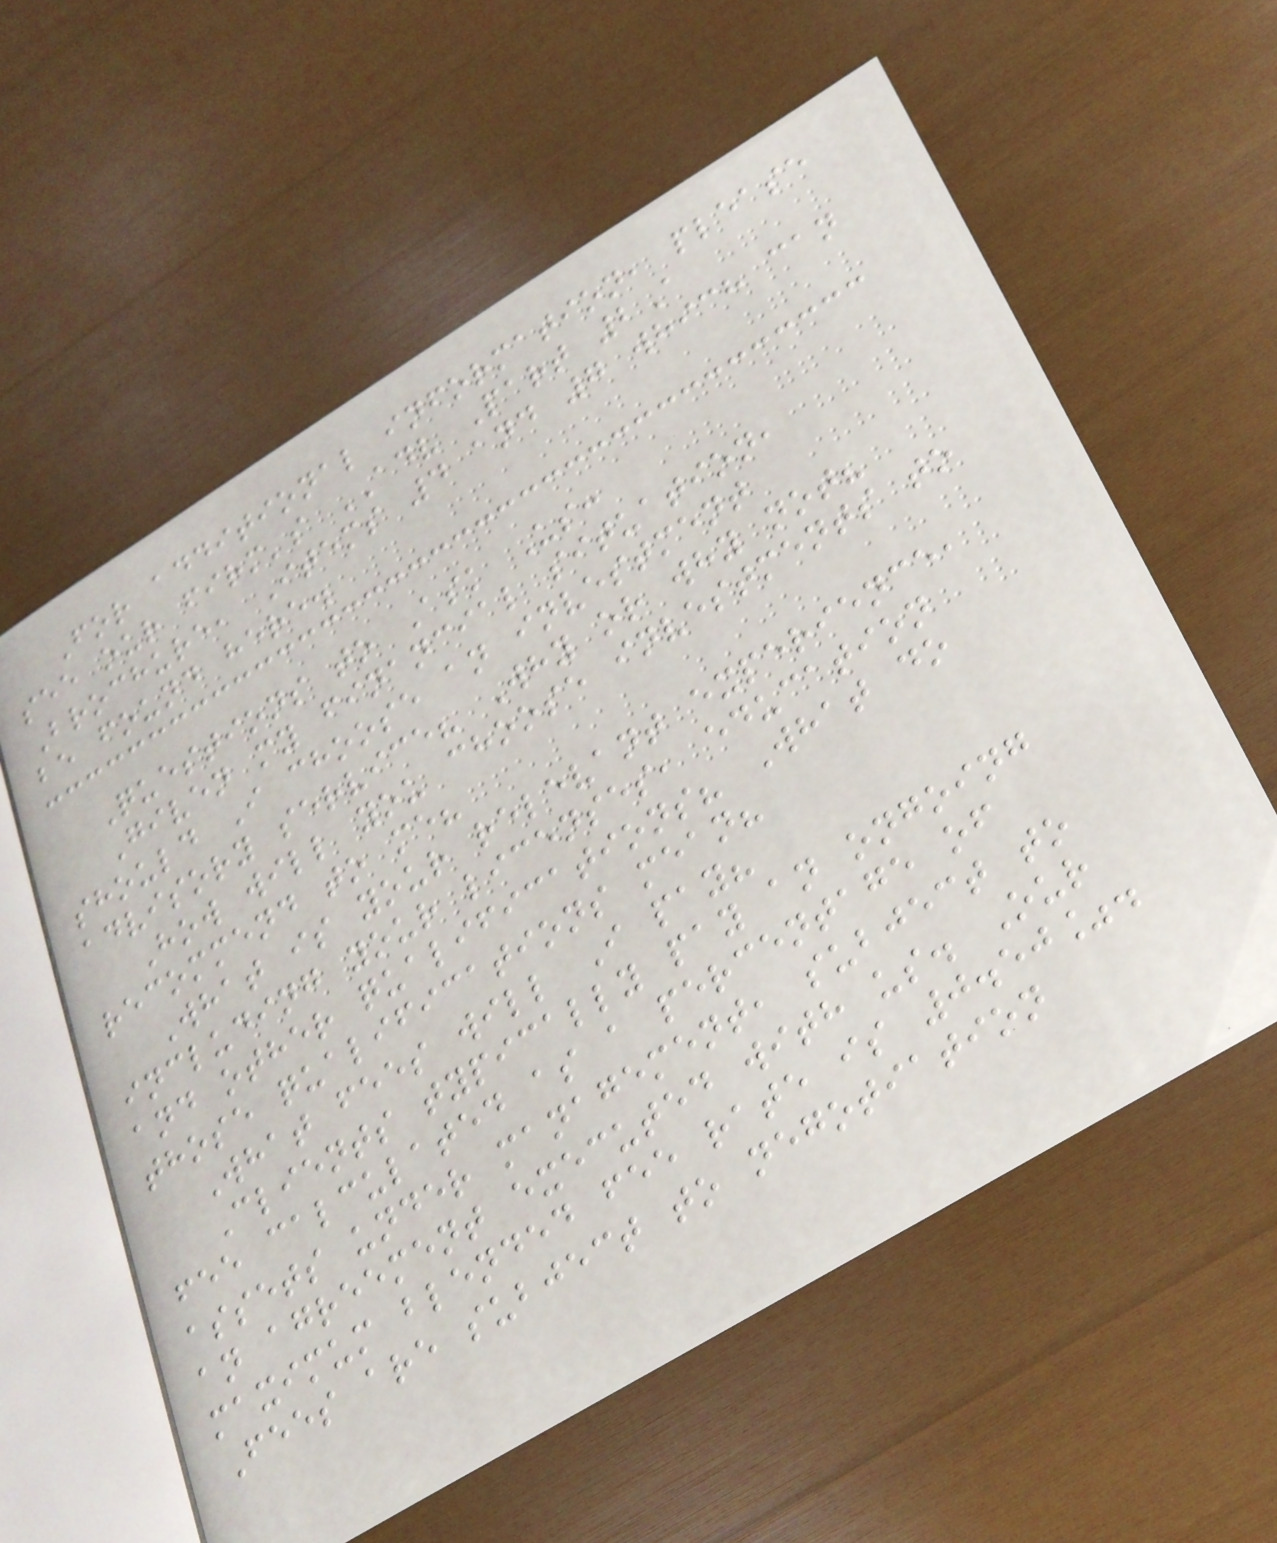For additional information, please
see our firm's ADV Part 2A
Brochure, Items 4 and 7 which can
be found here.
Questions to Ask Us:
Given my financial situation,
should I choose an investment
advisory service? Why or why not?
How will you choose investments to
recommend to me?
What is your relevant experience,
including your licenses, education
and other qualifications? What do
those qualifications mean?
What fees will I pay?
Clients typically pay an ongoing
fee calculated as a percentage of
assets under management, subject to
an agreement executed with us. Our
maximum blended fee rate is 0.50%.
Fees are subject to negotiation
